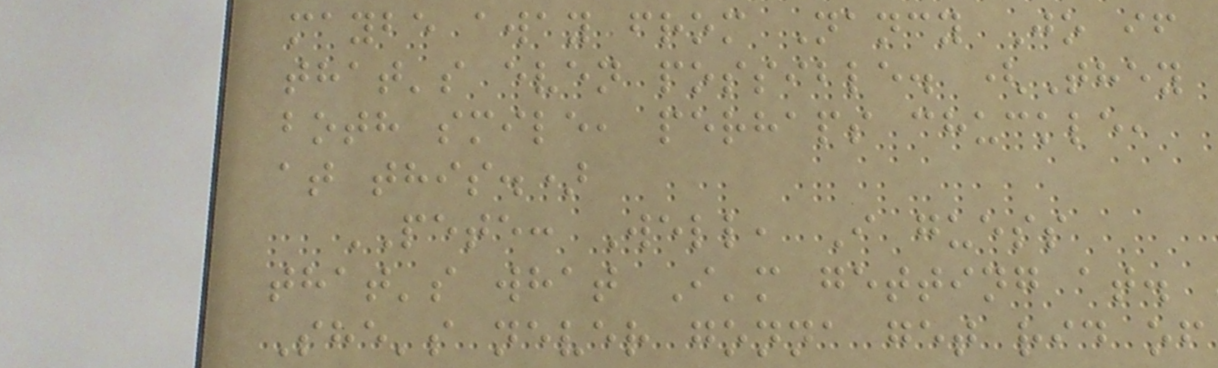maybe away from Nancy Jo if
that's even possible. (They
both smile, perhaps chuckle,
at this.)
PETE: Well, I guess
that's what I'm getting at.
She's never gonna get rid of
